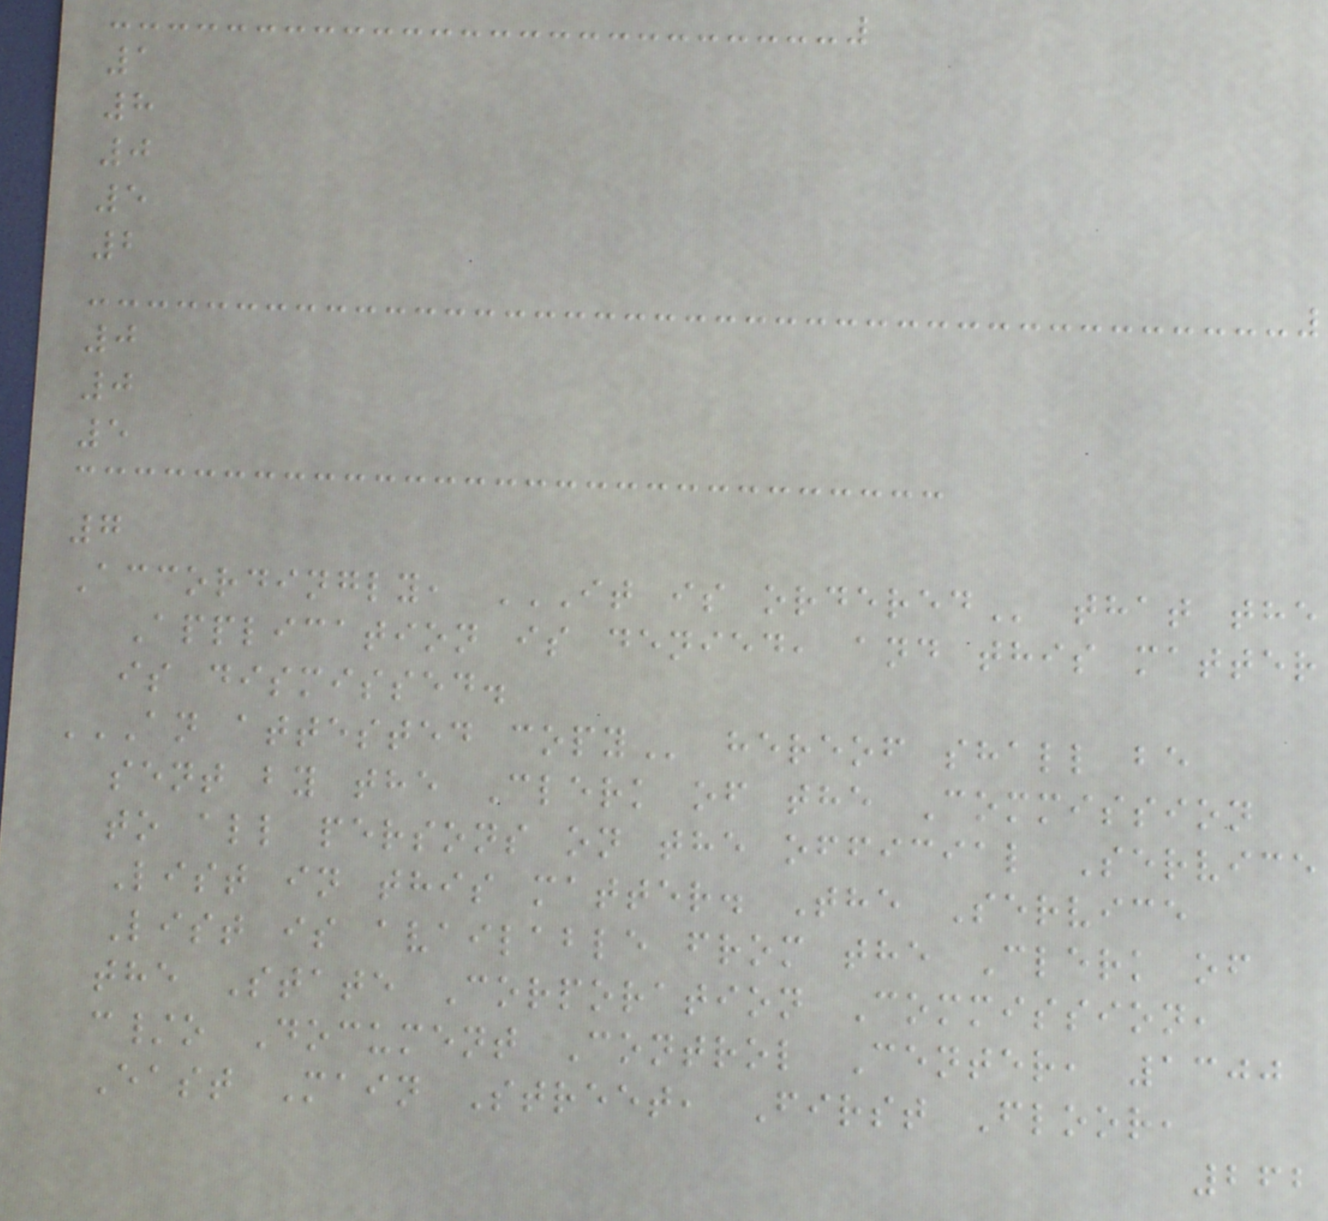1
8
0
5
2
0
0
5
7
Accordingly, IT IS ORDERED that the
Application is denied, and this matter
is dismissed.
AN ATTESTED COPY hereof shall be
sent by the Clerk of the Commission
to all persons on the official Service
List in this matter. The Service
List is available from the Clerk of
the State Corporation Commission,
c/o Document Control Center, 1300
East Main Street, First Floor,
262
